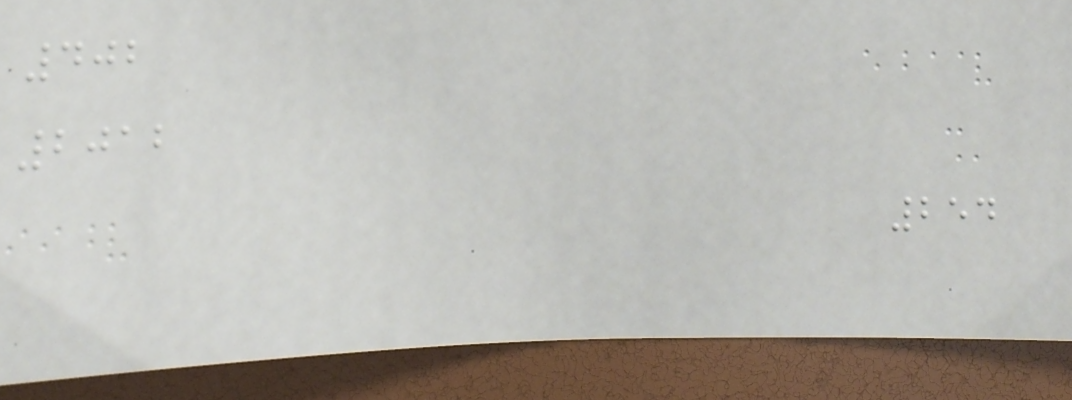402
2012
254
